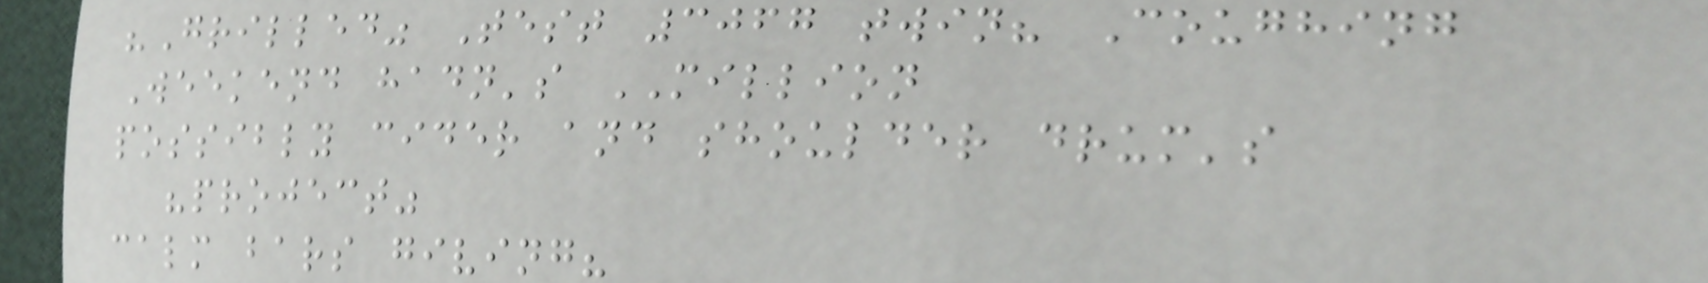"Grilled" Test 3067 twin? Coughing
Weekend hadn's MILLION
possibly cider and shoulder drum's
"project"
calm bars giving?
